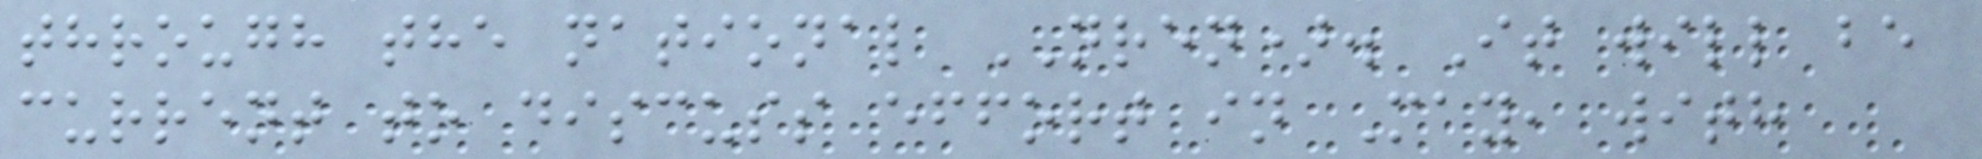through the national NREN). It will be
current to discuss effort in May, with
